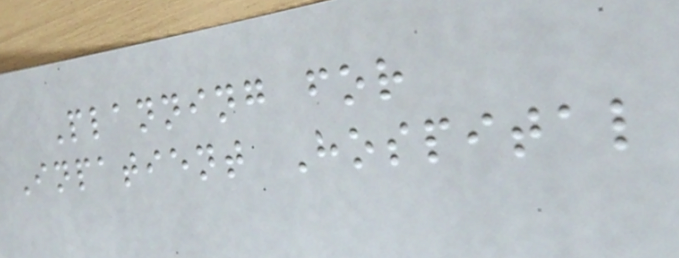Planning for
Inpatient Hospital
